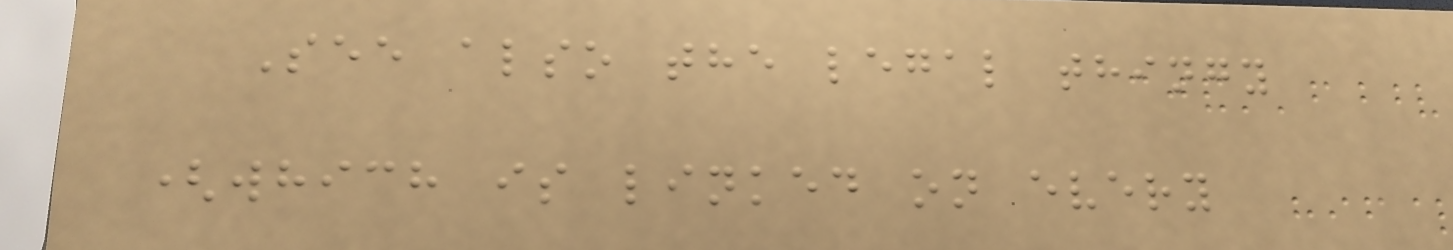See also the legal thingy
(which is linked on every
